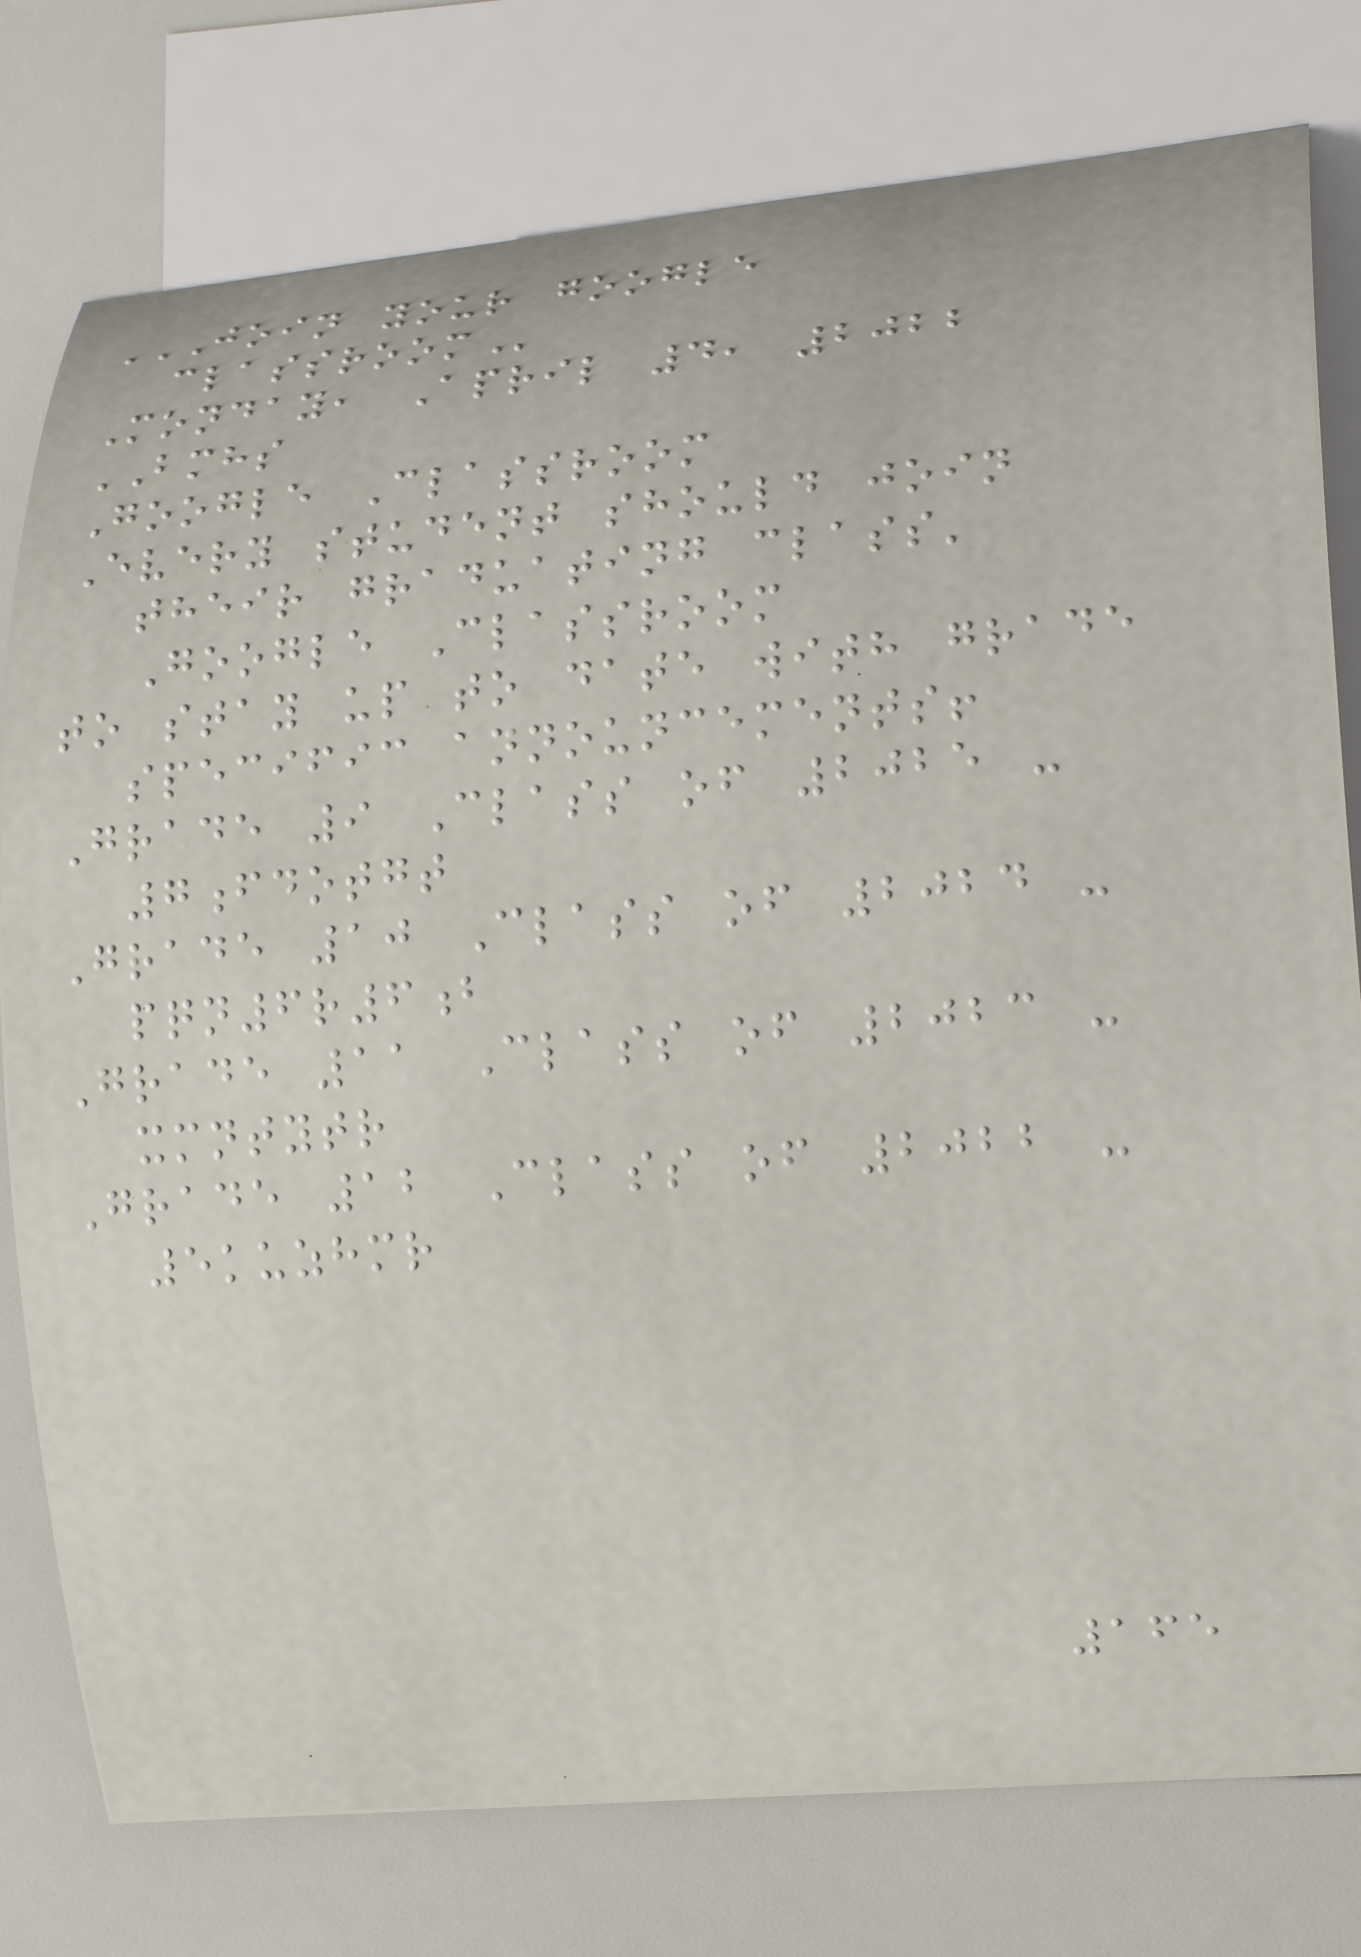JOIN YOUR GOOGLE
CLASSROOM
Monday, April 4, 2022
BMHS
Google Classroom
Every student should join
their graduating class'
Google Classroom
to stay up to date with grade
specific announcements!
Grade 9 Class of 2025 -
7fdotgt
Grade 10 Class of 2024 -
pqn6r6b
Grade 11 Class of 2023 -
xmntytr
Grade 12 Class of 2022 -
5kuzhmr
165
